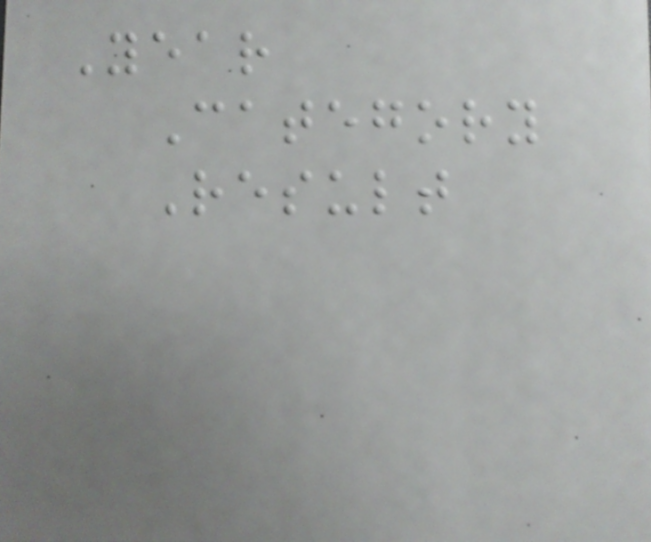Year
Category
Result
